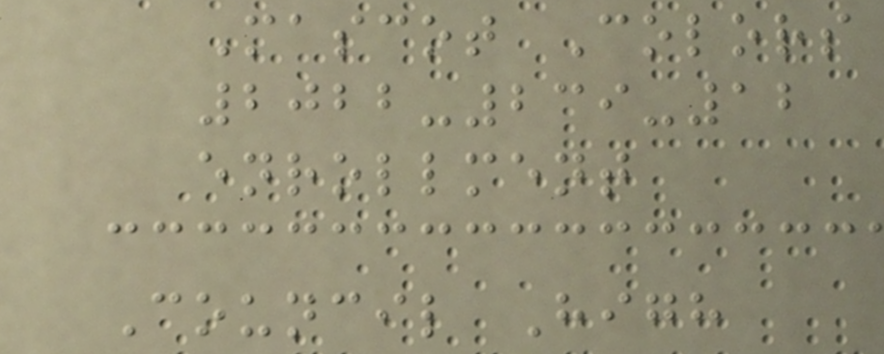Mascot Colors
2022-239-12
enrollment
Council High
